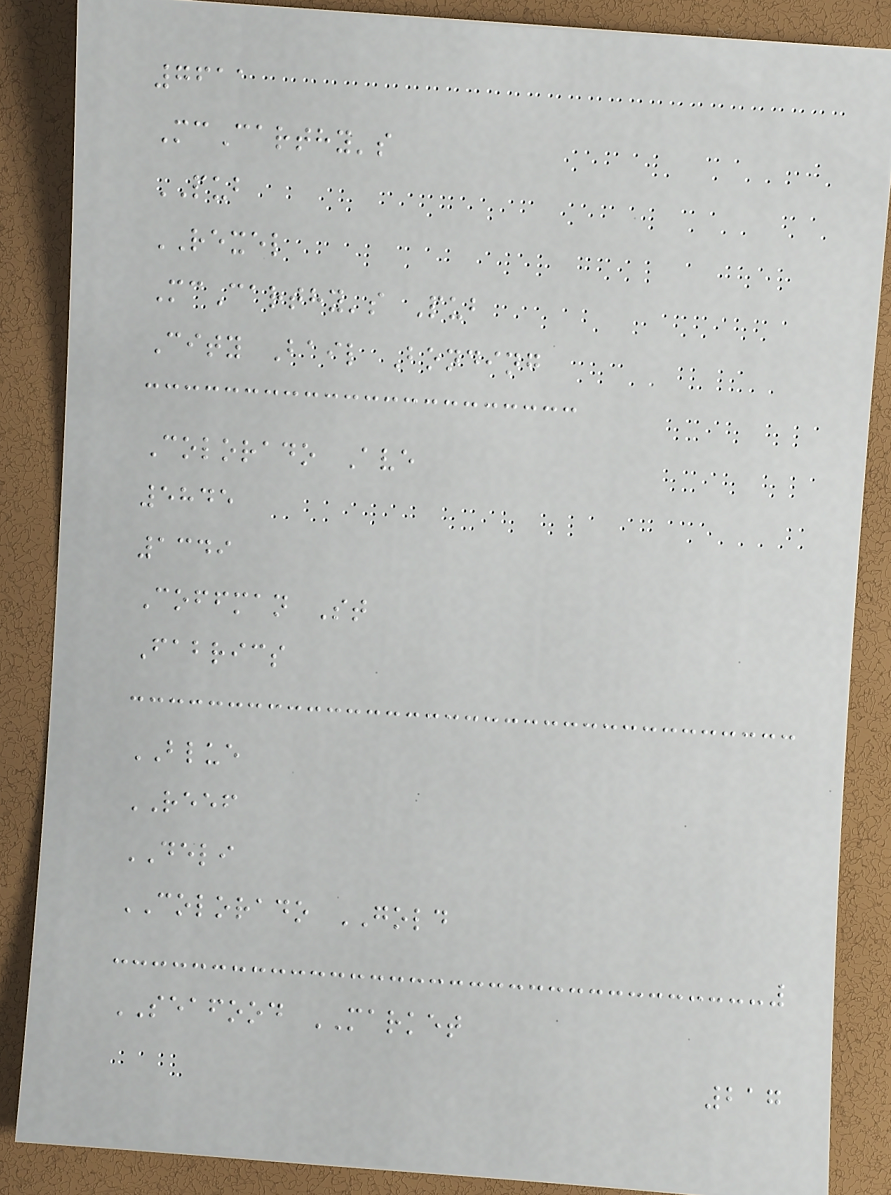7611
McCarthy's
PUB
REXEL
McCarthy's Pub
City Bail Bonding
Colorado Ave
5845
1349
Coffman St
Fabrics
BLUE
REEF
DELI
COLORADO GOLD
SEAFOOD MARKET
217
